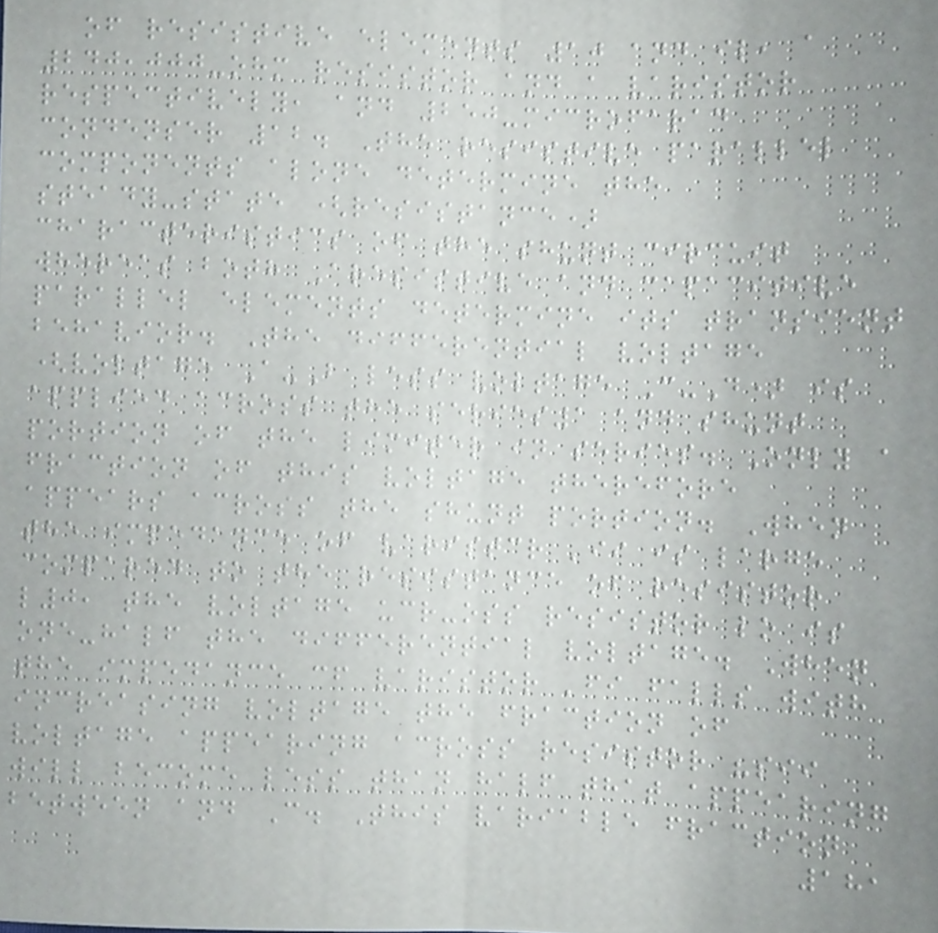of resistive elements 10 and il, a
240,000-ohm resistor and a varistor
respectively, and 250-microfarad
condenser 12. The resistive parallel
components alone determine the
steady-state (resistance)
characteristics of the shunt circuit
whereas both Aresistive and capacitive
parallel elements determine its transient
behavior. The differential voltage
(voltage A-B less voltage C-D) is
applied across the series1 and shunt
portion of the limiter in series. Only a
fraction of this voltage therefore
appears across the shunt portion. When
the impedance of varistcr 'ii is large
compared to the resistance of resistor
l0, the voltage ucr-oss resistor lo is
one-half the differential voltage. When
the impedance cf varistor 'fi falls with
increasing voltage the fraction of
voltage appearing across resistor "sii
will become less than half that appearing
between and C. This variable fraction
181
